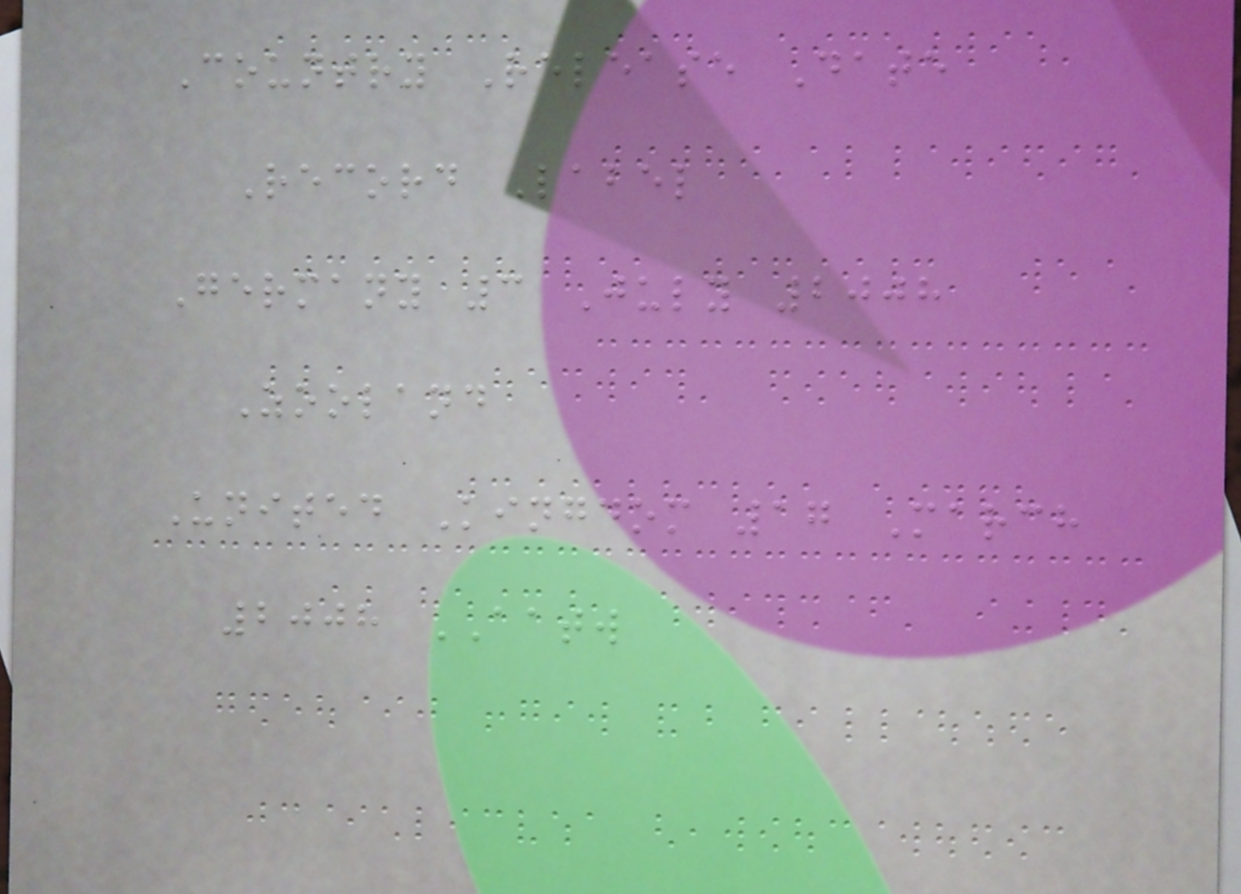Country Release Date
Record Label
Germany 3 July 2008
Zooland
United Kingdom 17 March
2008 AATW
